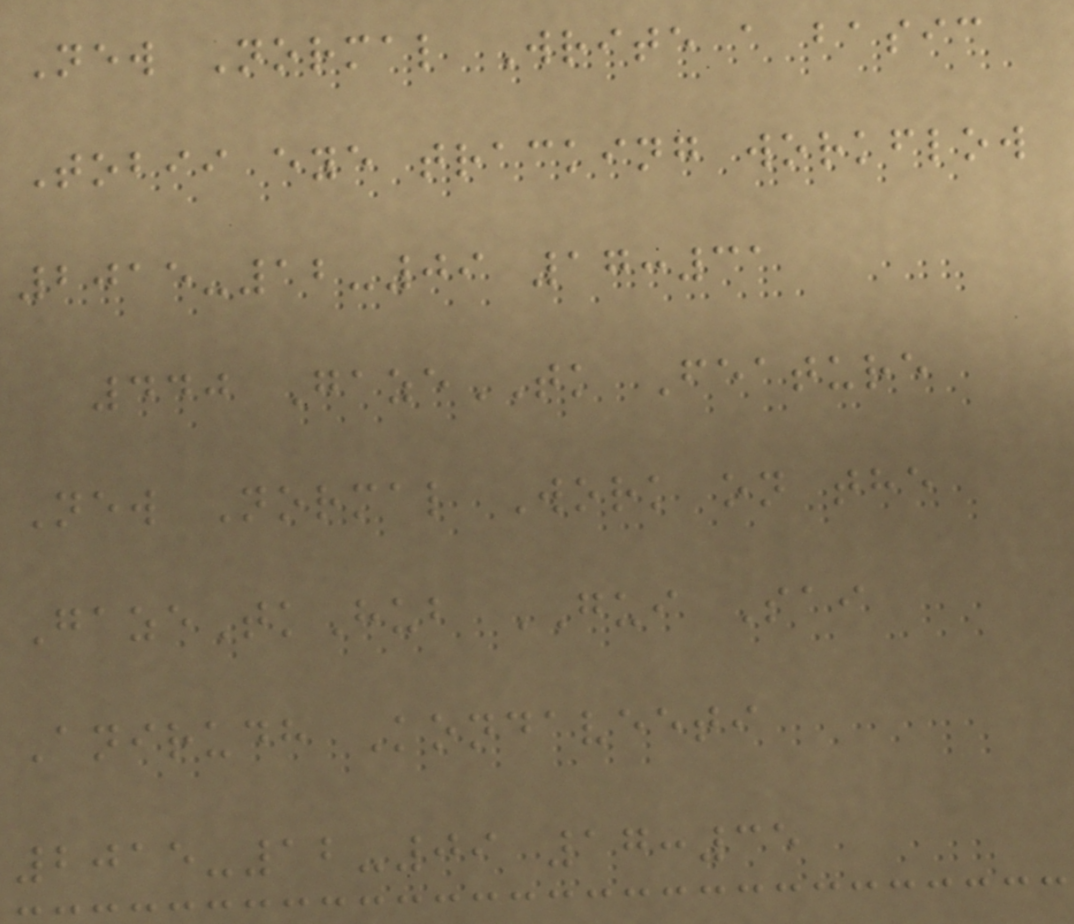New Normal Write a basic
Tobii eye tracking workflow
2015-12-09 17:31
440 GazeTK Feature
New Normal Work on the
GazeTkHub GUI Sai
Anirudh Kondaveeti
2015-12-09 17:35
